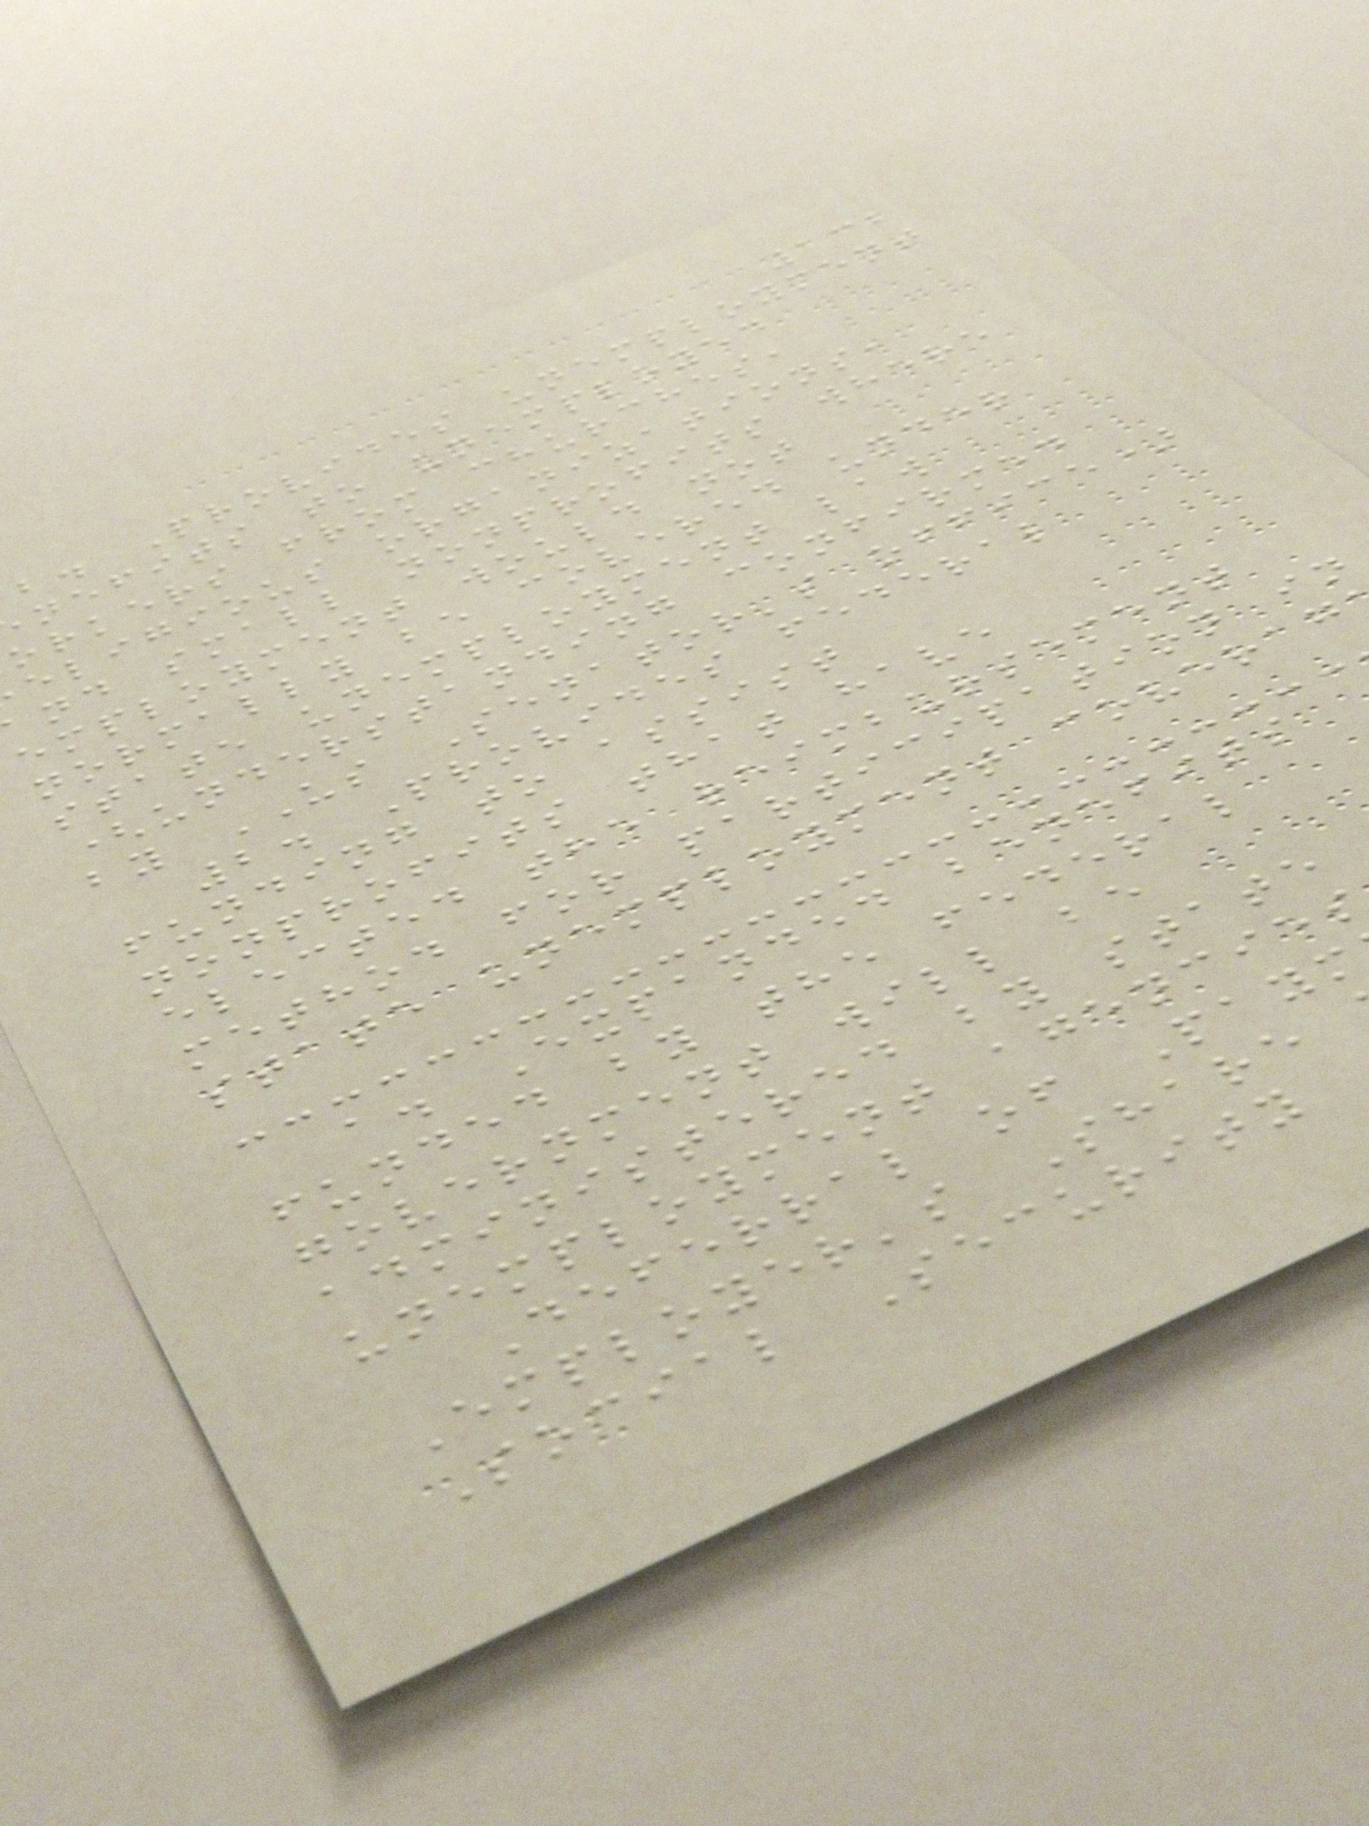132
b. Provides unemployment
nefits to unemployed
orkers from churches,
eligious organizations,
nd small nonprofits where
employment would not
normally be covered under
state unemployment law
(understanding confirmed
by US Senator's office)
2. Provides federal
funding to assist
nonprofits that have
elected the reimbursement
method for participation in
state unemployment coverag
a. Expanded benefits
funded by the federal
government will be
administered by state
unemployment agencies
Deferral of Paym
Employer's Share
Social Security
